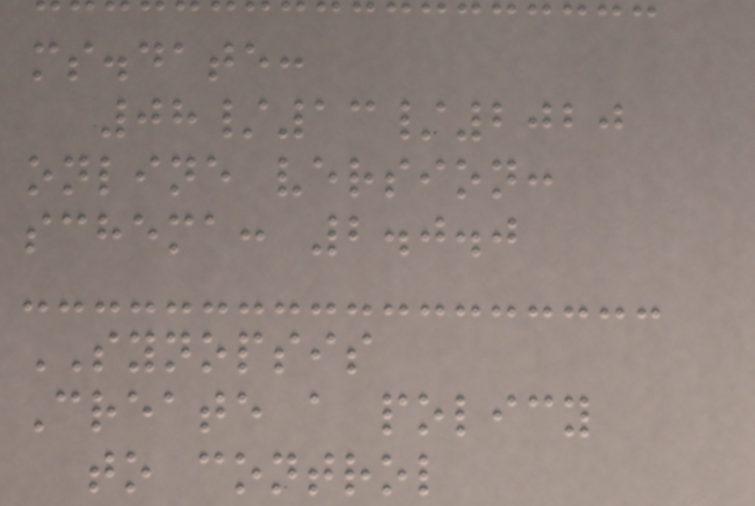ms.date:
08/13/2020
online version:
schema: 2.0.0
SYNOPSIS
Create a policy
to control
